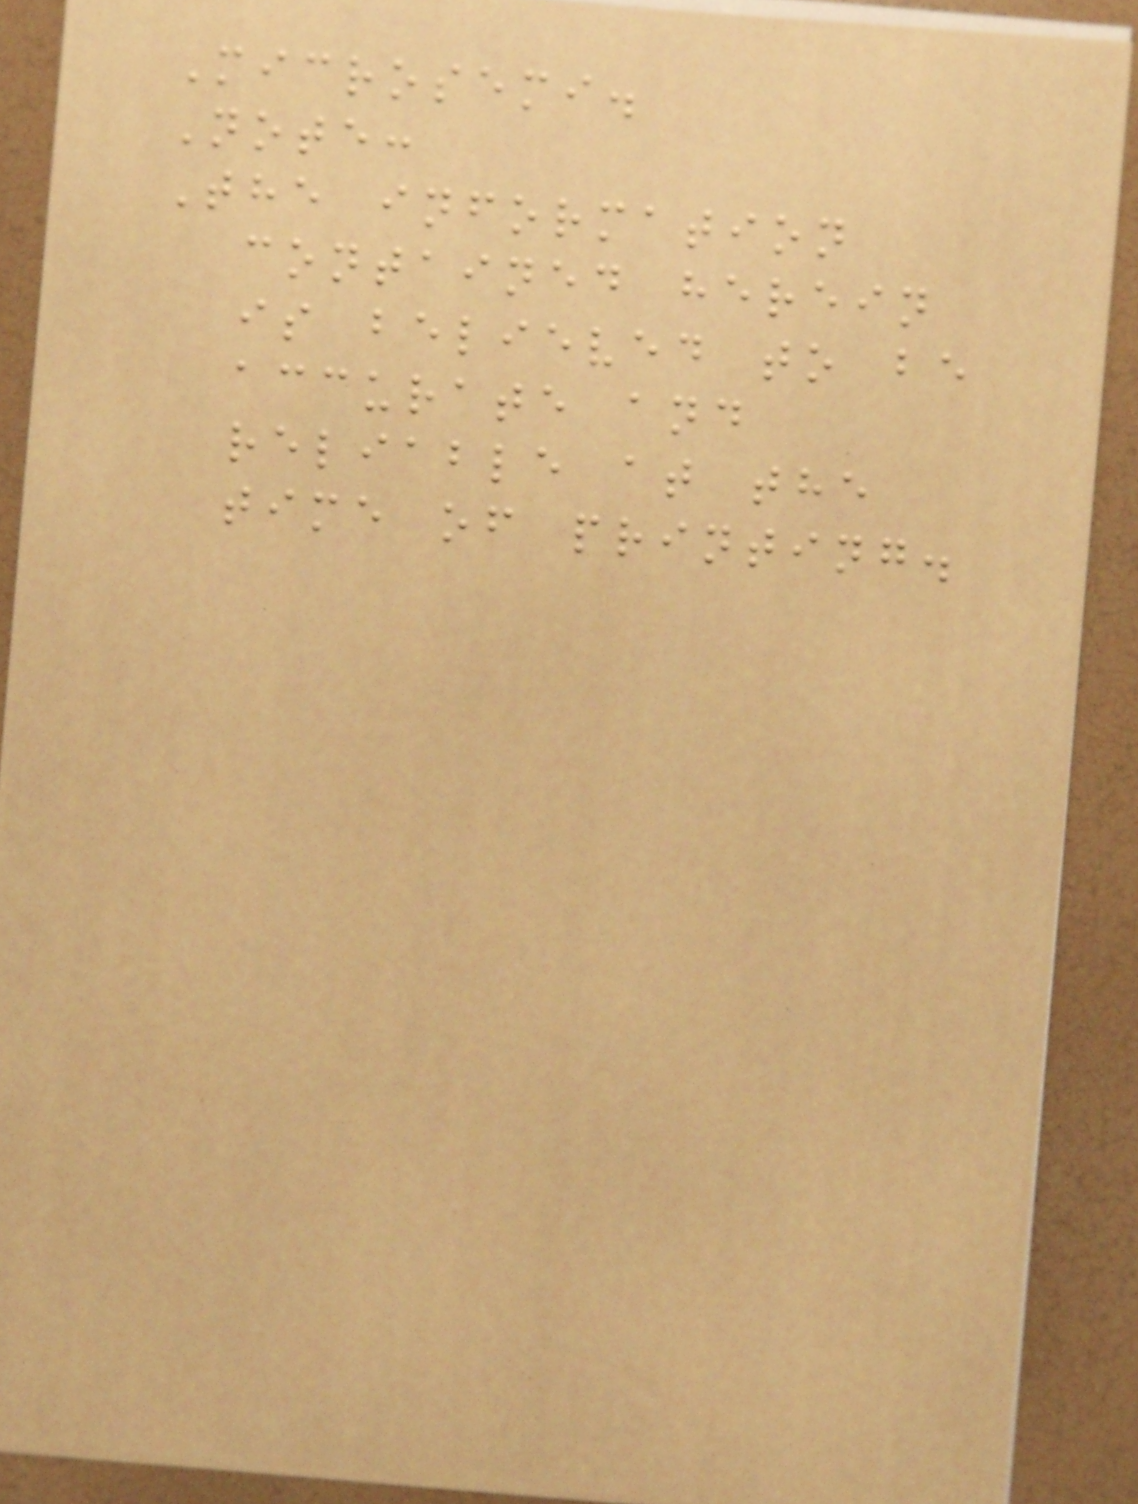Microsemi.
Note:
The information
contained herein
is believed to be
accurate and
reliable at the
time of printing.
